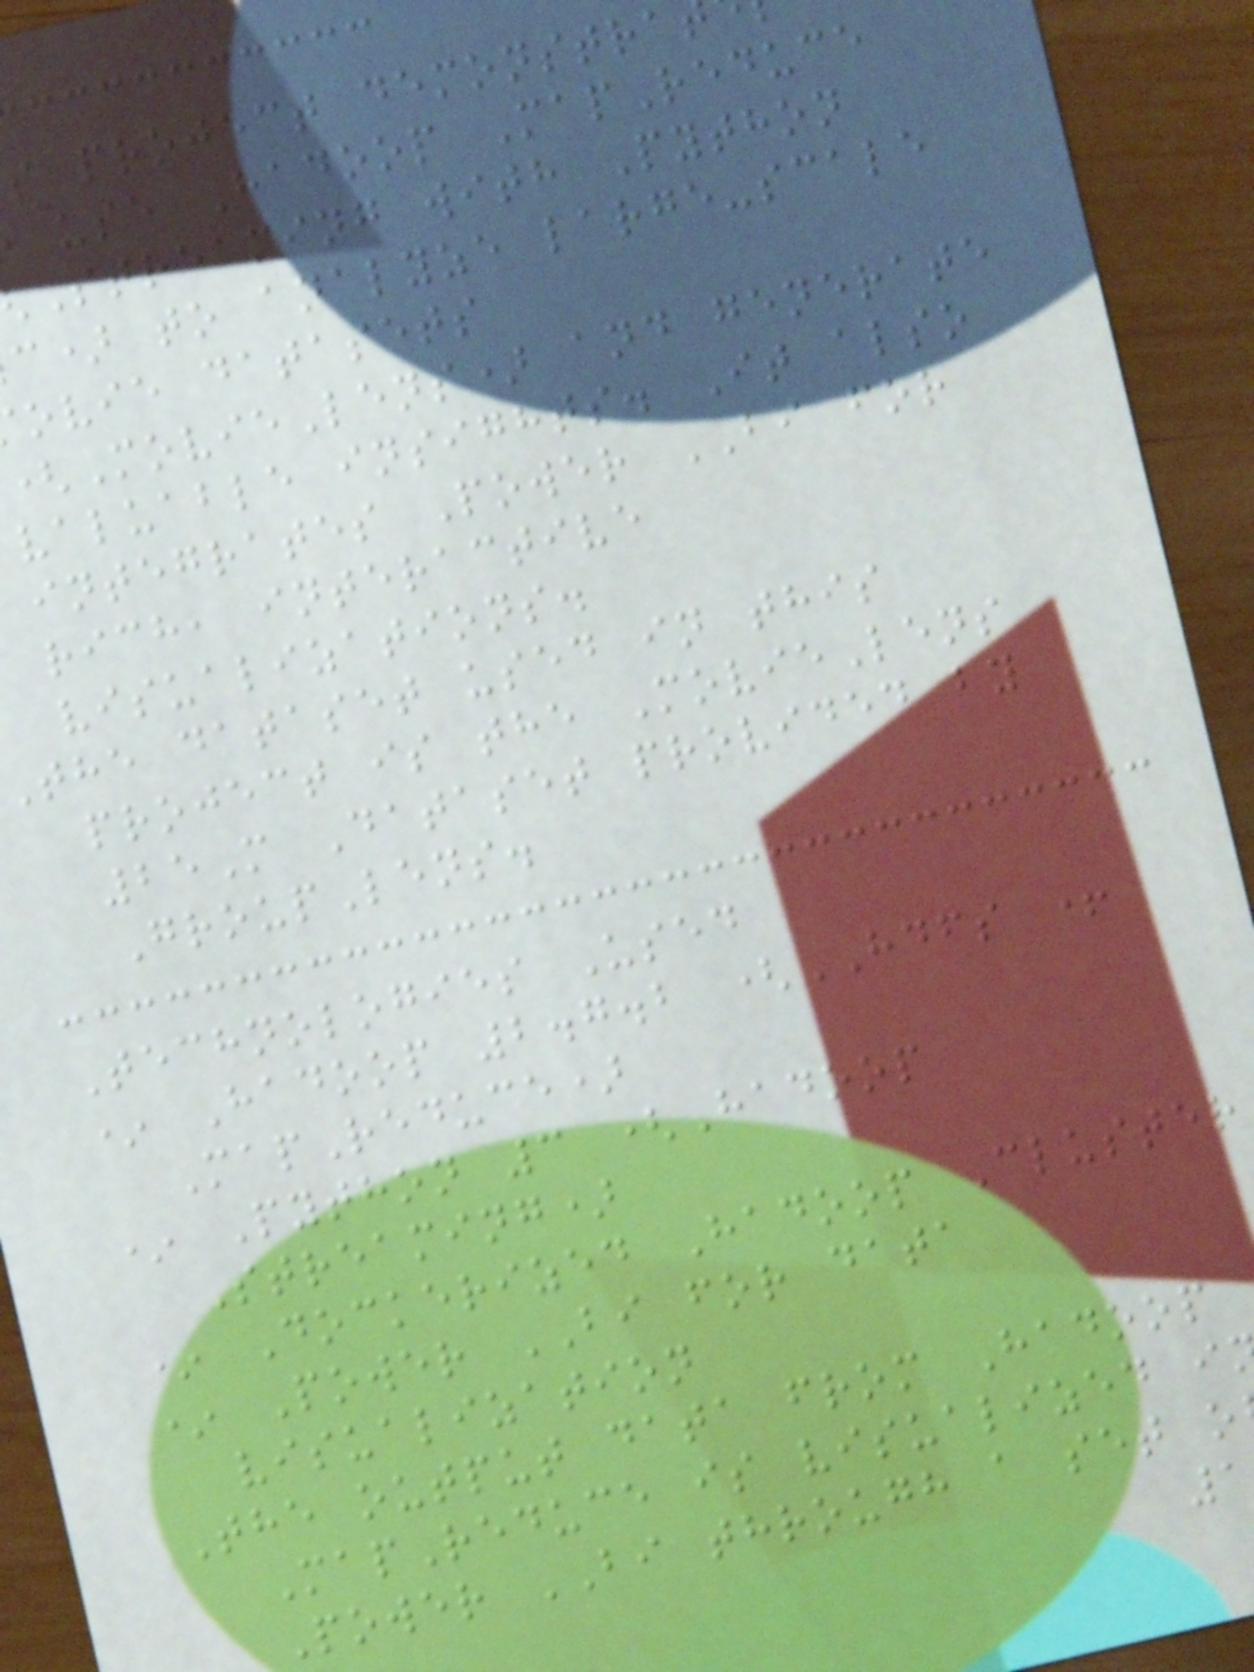s project demonstra
use Hadoop MapReduce
Streaming with Python
c) to analyze large-scale
ovie datasets
(MovieLens) and generate
valuable insights. It also
integrates Power BI for
rich, interactive
visualizations.
the dataset used in this
project is the MovieLens
25M Dataset provided by
GroupLens.
Technologies Used
* Hadoop 2.7.2 (HDFS +
MapReduce)
* Python 3 (Hadoop
Streaming)
* Dockerized Hadoop Cluster
* Power BI for data
visualization
The output data from Hadoop
MapReduce is visualized i
Power BI through a set o
